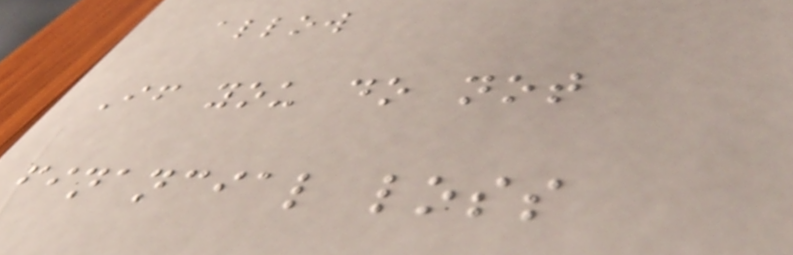allow
If you do not
financial loss
